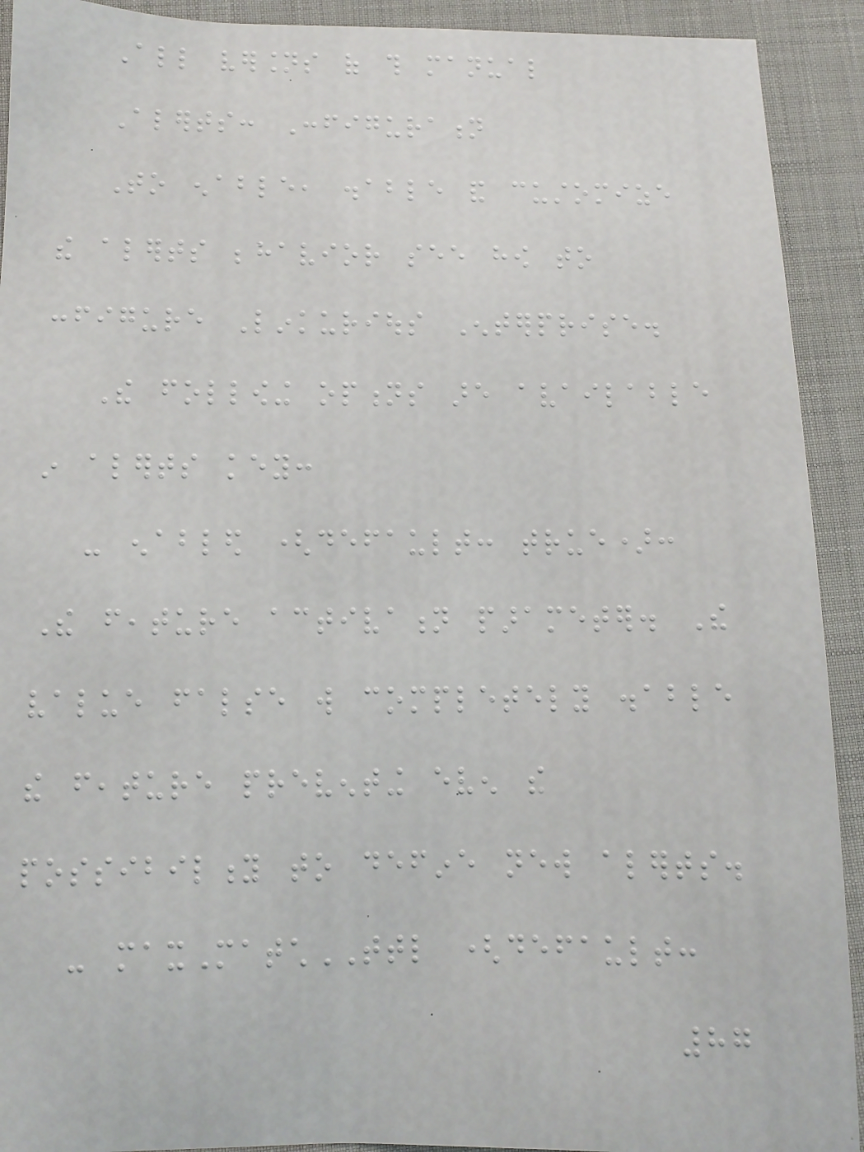All versions of this manual
Alerts: Configuration
To enable, disable and customize
the alerts behavior see how to
configure Linkurious Enterprise.
The following options are available
in alerts key:
- enabled (default: true):
The feature activation parameter. The
value false will completely disable
the feature preventing even the
possibility to define new alerts.
- maxMatchTTL (default:
87
